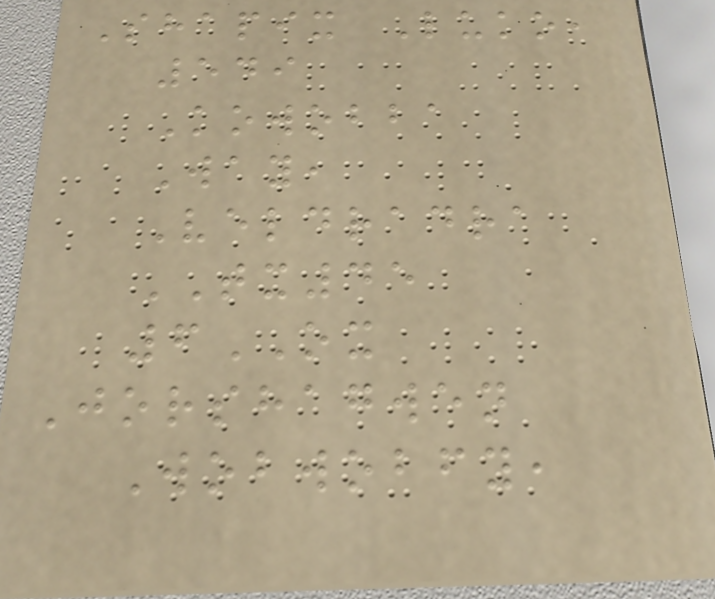Shapix Luko,
549
Kowobba
Way,
Veldradra
TX45
6OX
Jorshagwen
Wobwobfy,
